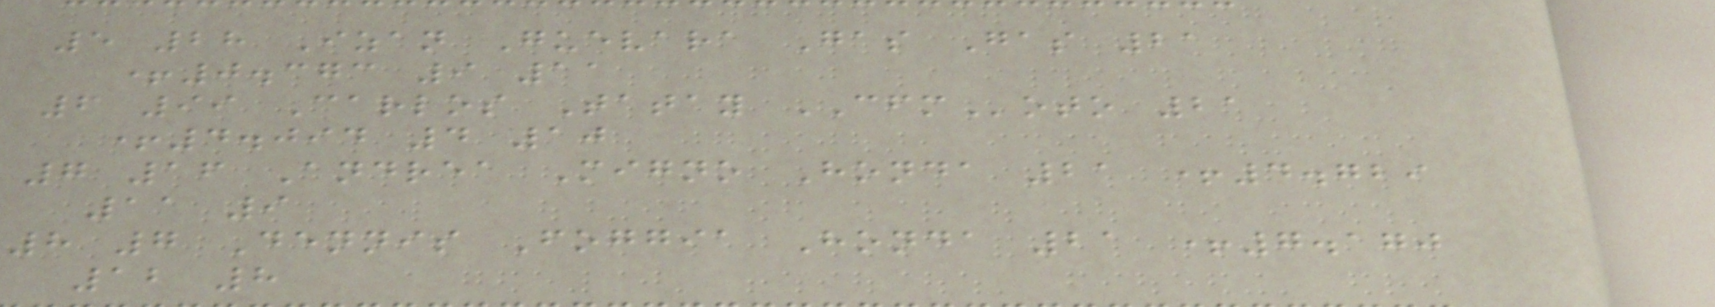5 28 Izan Guevara Gas Gas 21
+0.373 9 11
6 99 Carlos Tatay CFMoto 21
+4.094 4 10
7 16 Andrea Migno Honda 21 +4.729
11 9
8 7 Dennis Foggia Honda 21 +7.170
12 8
